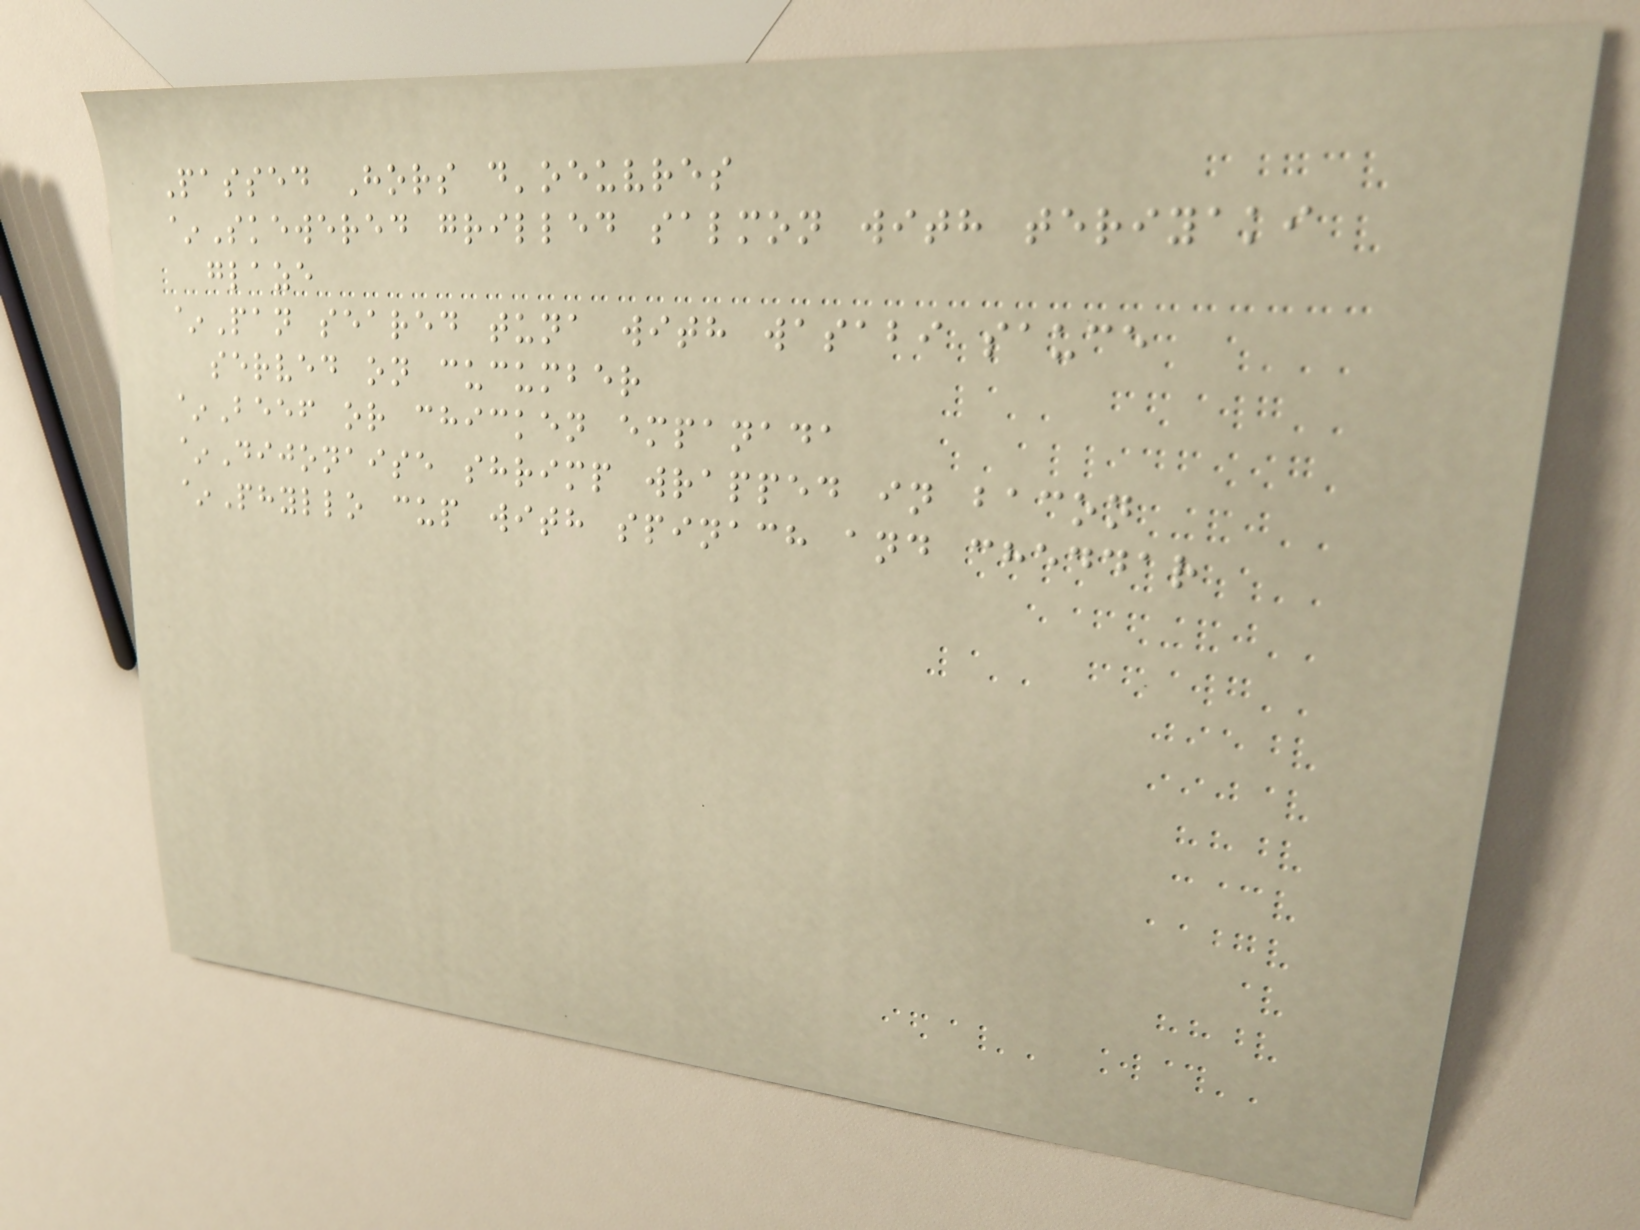Passed Hors d'oeuvres
~Skewered grilled salmon with teriyaki
glaze
~Pan seared tuna with wasabi sauce
served on cucumber
~Beef or chicken empanada
~Dijonaise shrimp wrapped in bacon
~Phyllo cup with spinach and cheddar
